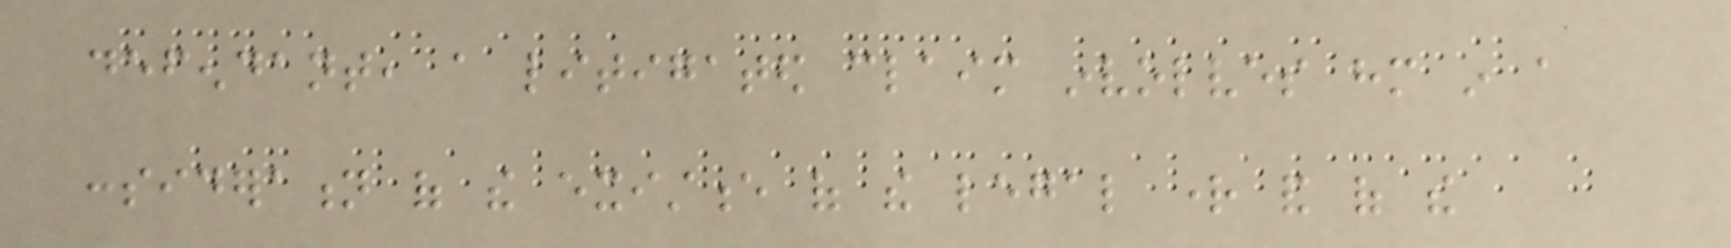defendant, a litigated claim involves him in a
consideration of the existence of the legal right and of the
